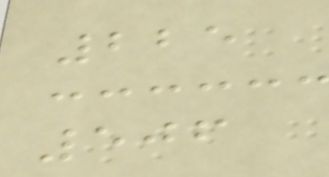225
506
